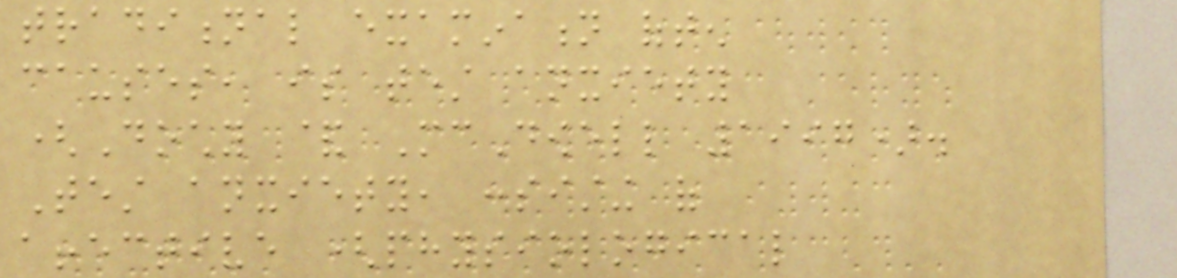traditional examination often
causes, is test anxiety
(Dochy & McDowell 1997).
Test anxiety, consisting of
affective (physiological
